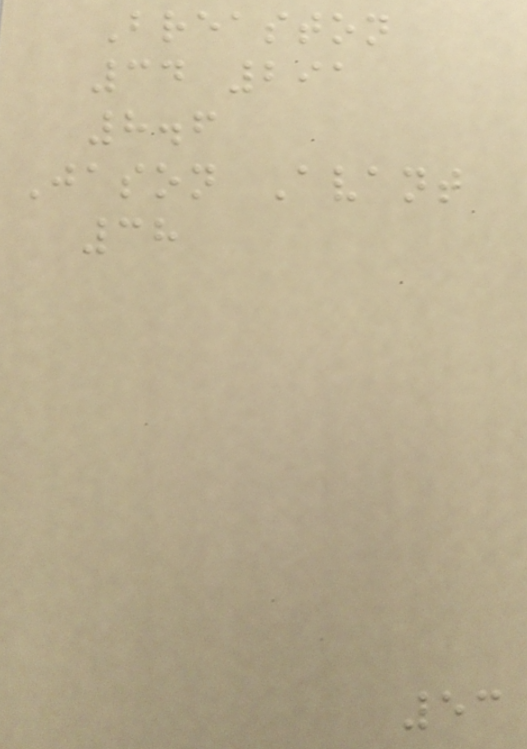Breaston
34 291
8.6
Jason Avant
38
53
